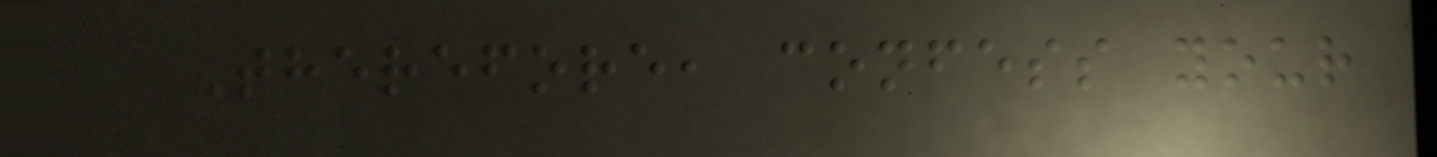Therefore, confess your
